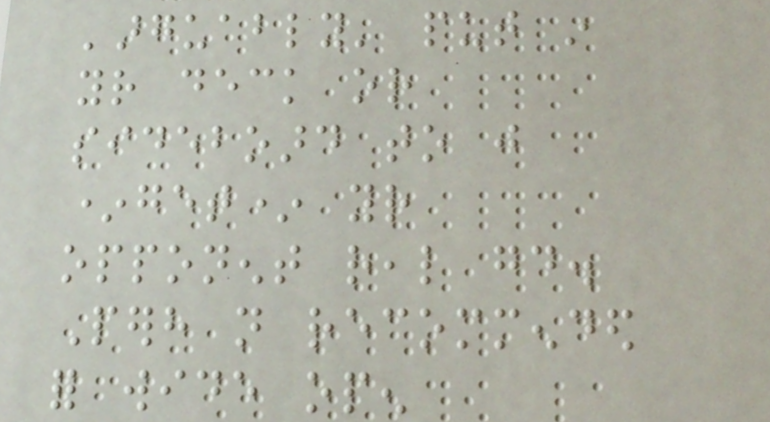'arguably' put in
your deck or
sideboard to just
*get* your
opponent real good.
Perhaps not recommended
for wide open
